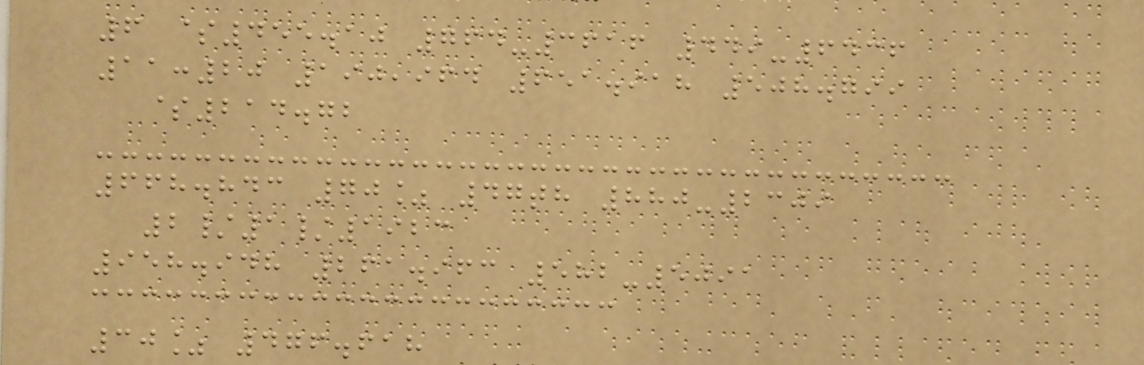6 $455.10 764-3616 449-6436
11:20 190,964 651.918 508.799
$214.72
668.843 70% 47th 880-2309
2/1/1923
958.948 261.963 582-5091
30% 476.618
